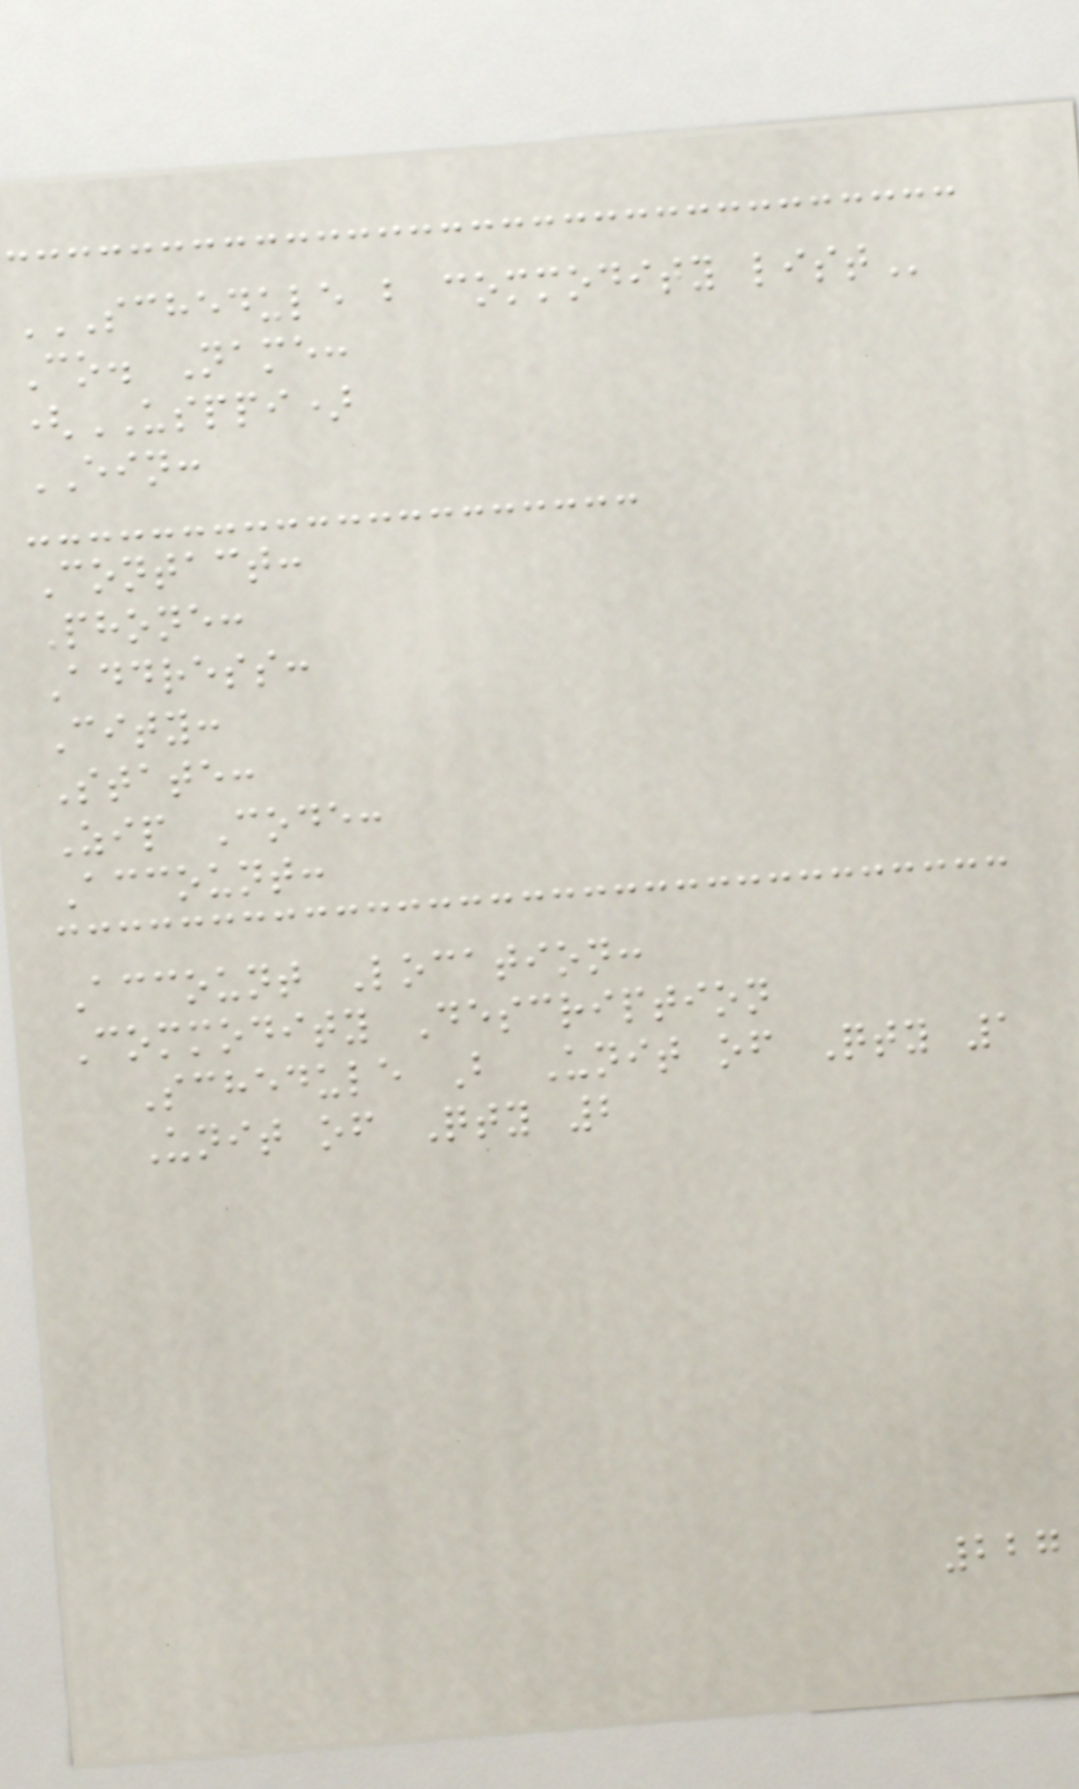SCHEDULE B COMMODITY LIST
Co. Name:
(USPPI)
EIN:
Contact:
Phone:
Address:
City:
State:
Zip Code:
Account:
Account Location:
Commodity Description
Schedule B Unit of Qty 1
Unit of Qty 2
227
